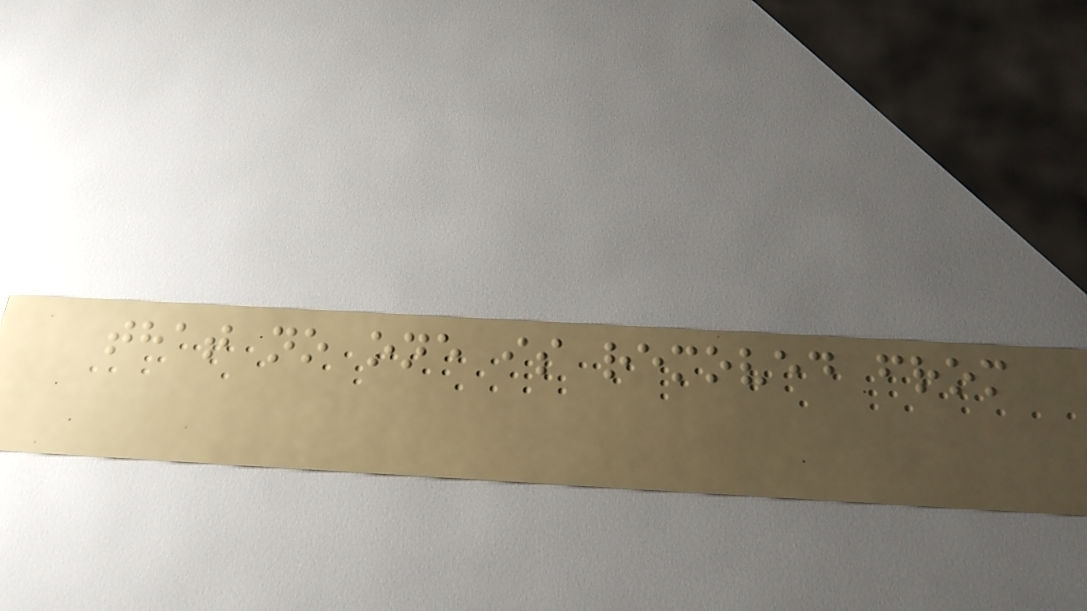that no one is removed from
